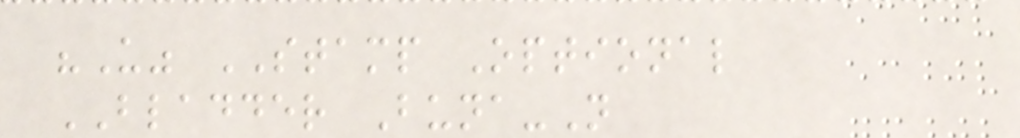"U" STAMP Optional
BLADDER Buna-N
